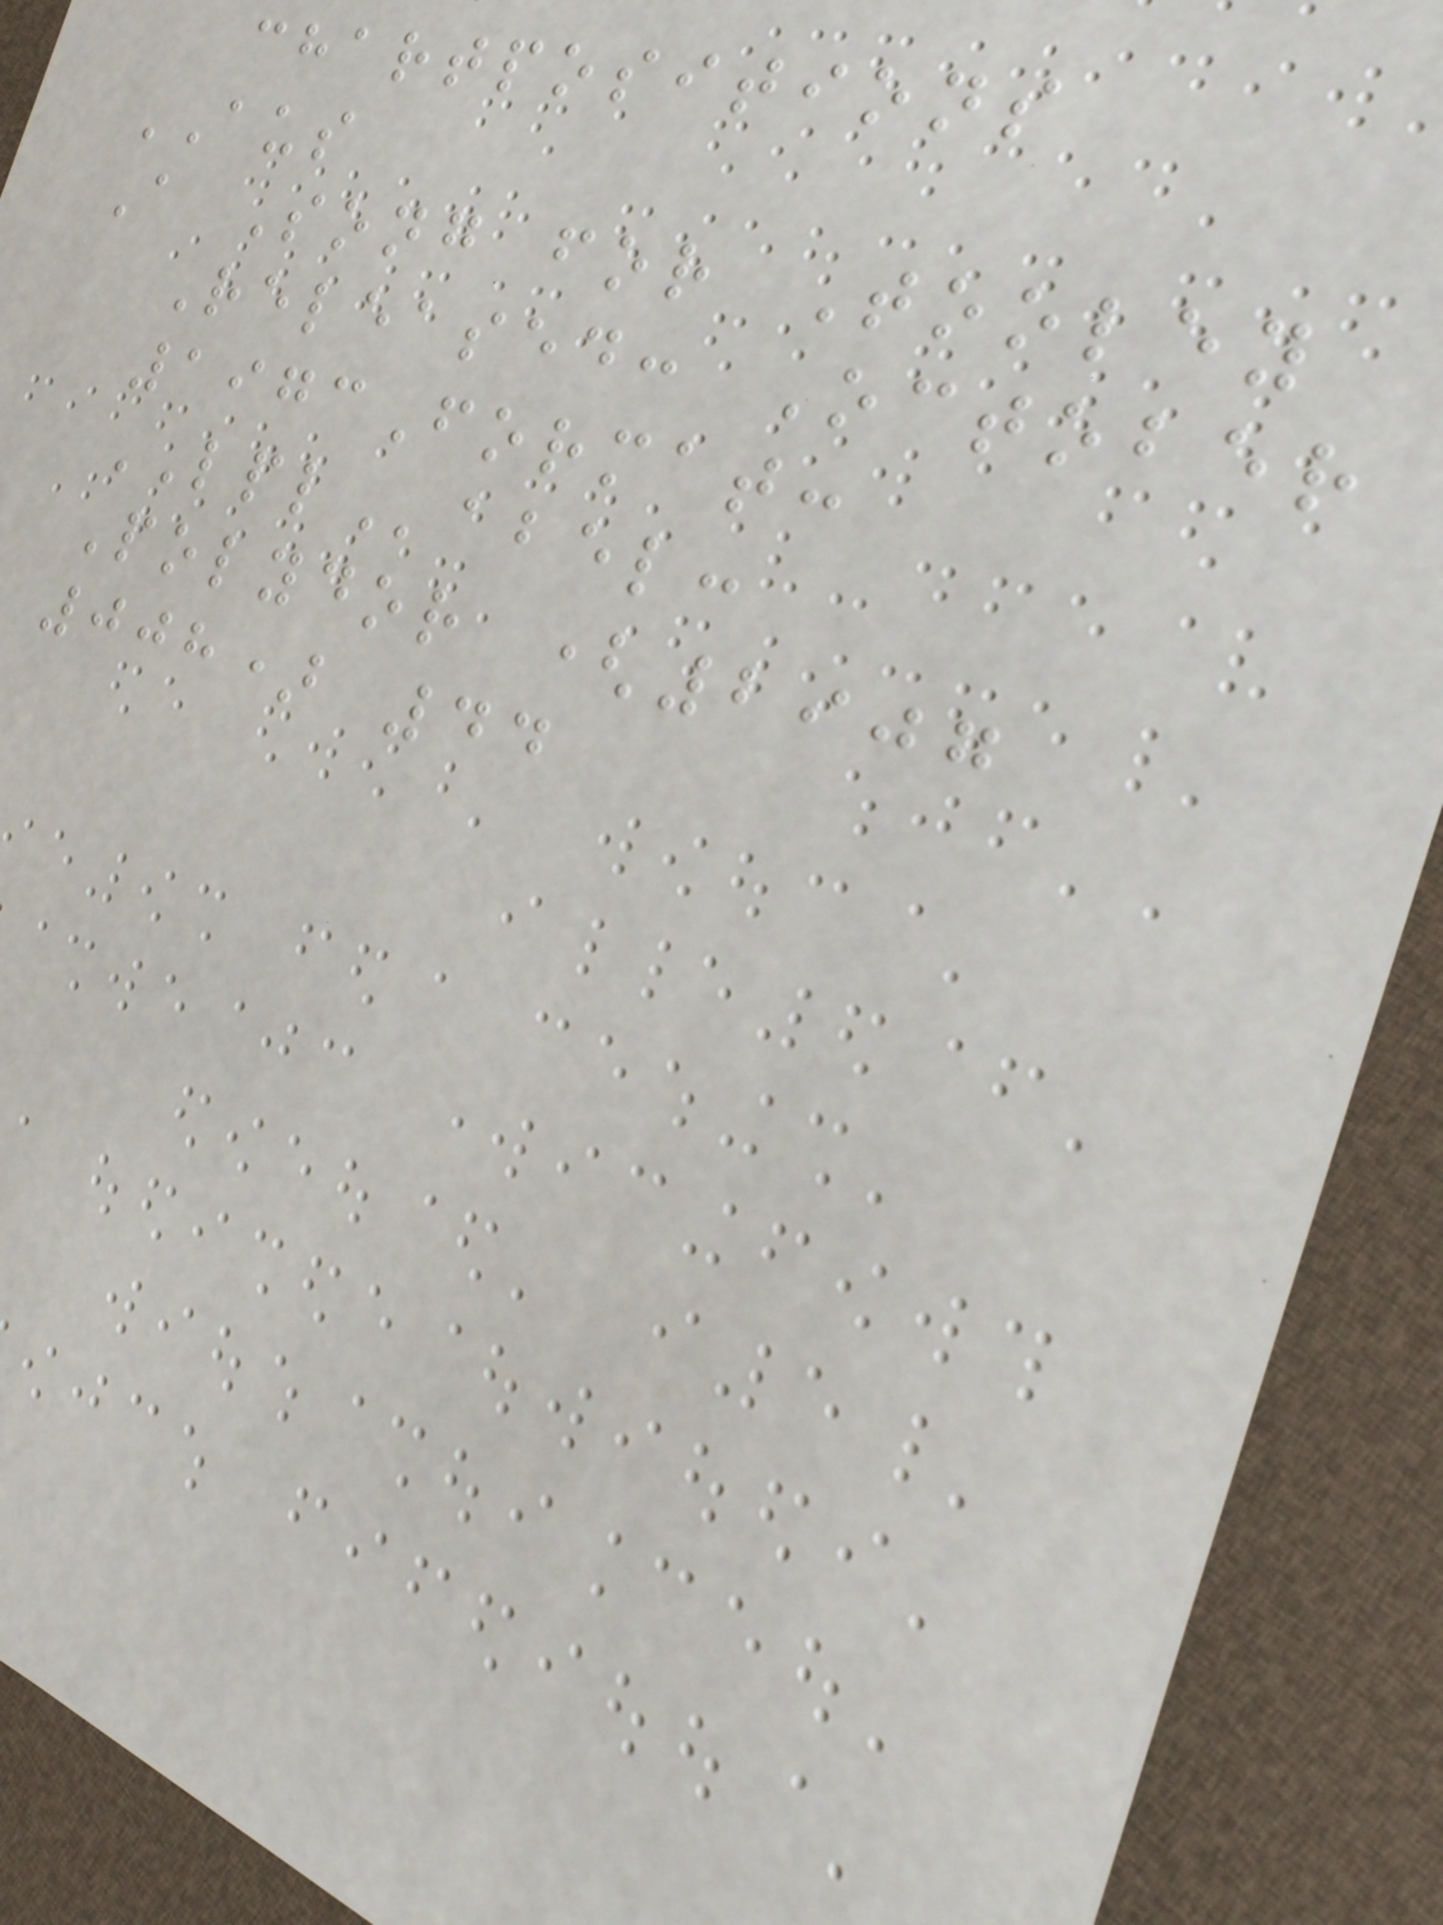chartpositions
AUS
A Song for Tooley
Released: October
1973Format:
LPLabel:
Polydor (2907
008) 44
